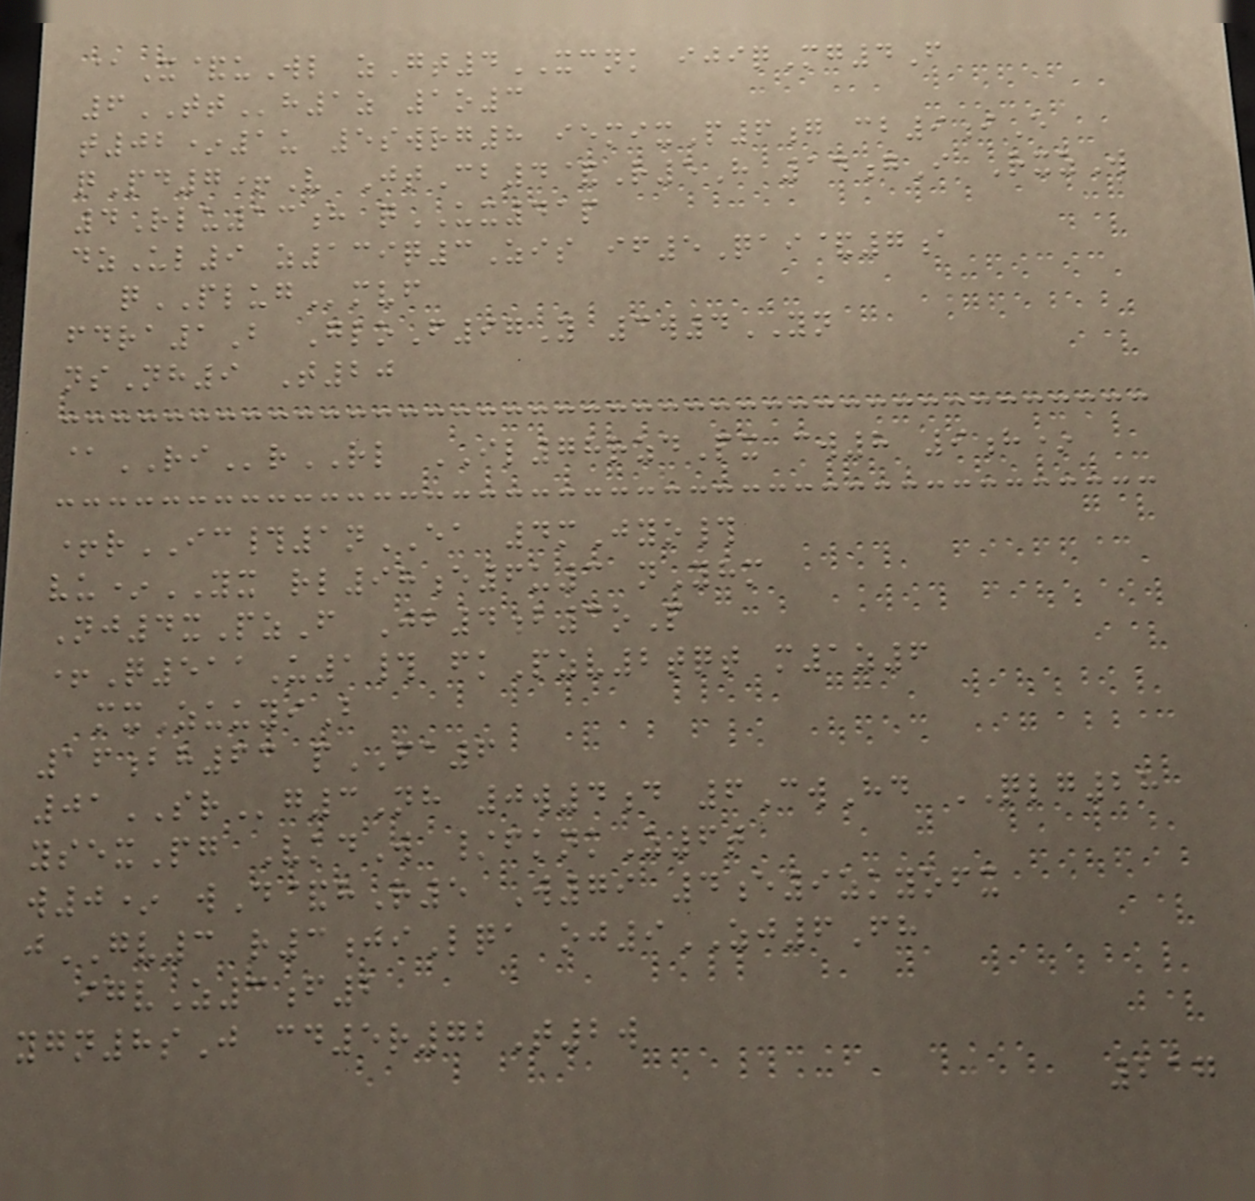@X&uWl zGt4XCNK ijiqMg4F
6TTh1z 1o3
t02*1u 5swrg8 iemixP6g cb9iE
qPd7+V JtCb4&R5H 14gI RxzW
4Rlu13h qUX41p
dzUl9 z139q3Zis if5Qai&7a
qPLUGmvf
fdra1B GloF97Y 3w4YN
nsNh9 T20
@RIrRL IL78rzdPx cw8 9h*
+rIC#1nEA 4mJyo#
vu*YX rl98e6u3 nYhm
Nj4xPzF Jb4b3oP
+Q511U1# fkPzv2tqt m1z6
mxZuuyiB
16bh63 pFA6
01SRg3Nh 0w4d 6CwHd QLG28
ysexPg VkdW /fknkZ6t
w0* wD&hR5 W79 4e9zkyofx
jGV3 r3jiLqa oj9ZJ6Fh
igvZ3f2
ygn8sJ cd5r72T2w
217
